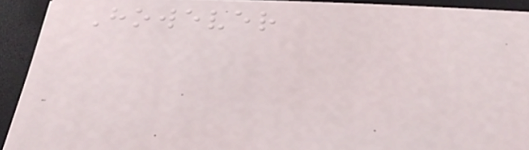However
